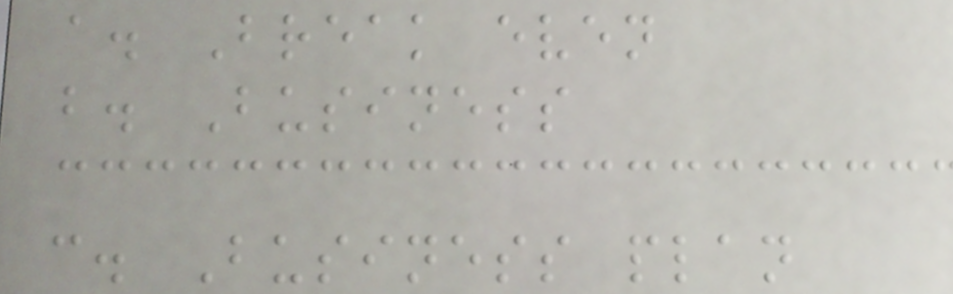a. Break even
b. Business
c. Business plan
